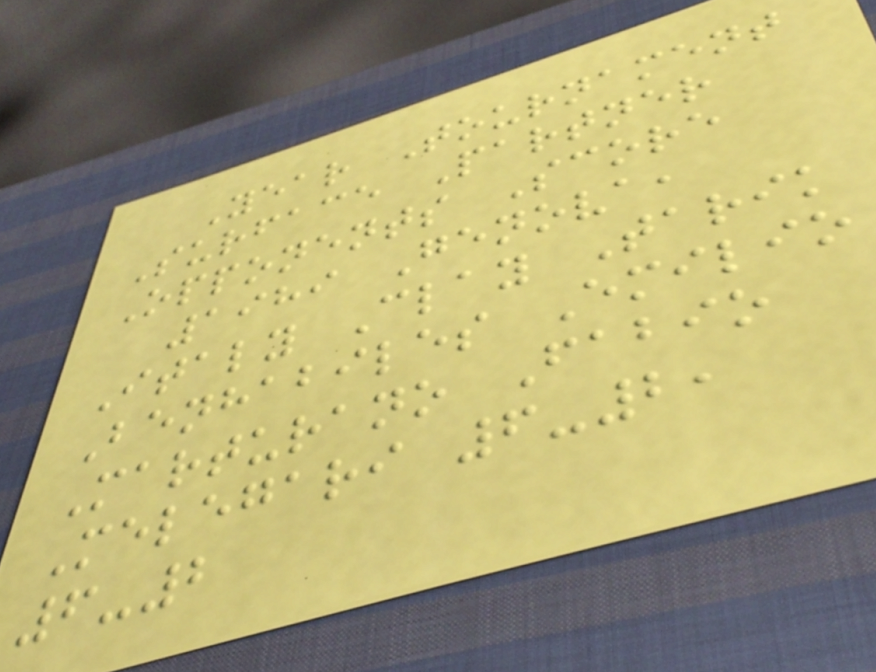Year Tournament
Surface Partner
Opponents Score
1989 Genova,
Italy Clay Tarik
Benhabiles Emilio
Marturano Fabio
Melegari 6-2,
6-2
